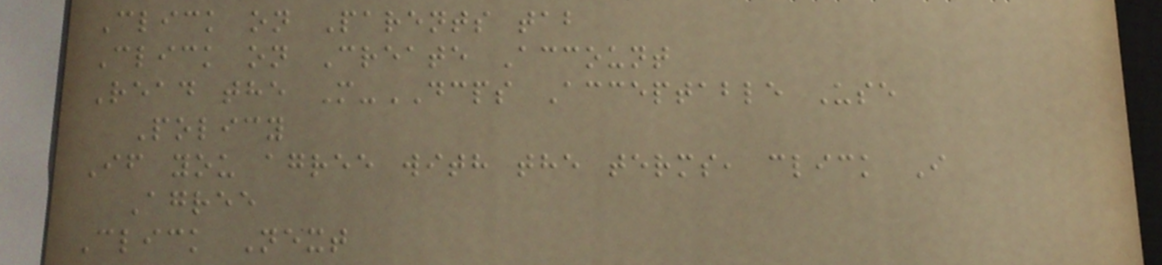Click on Parents tab
Click on Create Account
Read the M-DCPS Acceptable Use
Policy
If you agree with the terms, click I
Agree
Click Next
